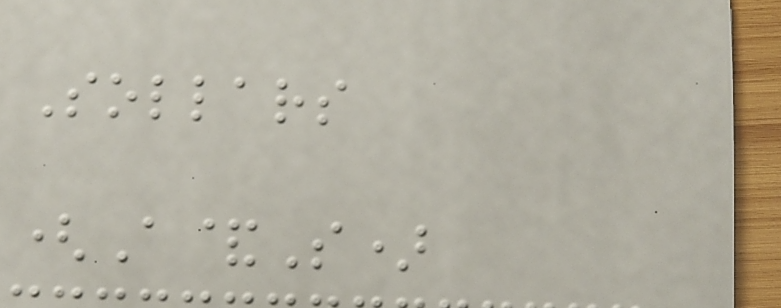Sollars
(A&S)
